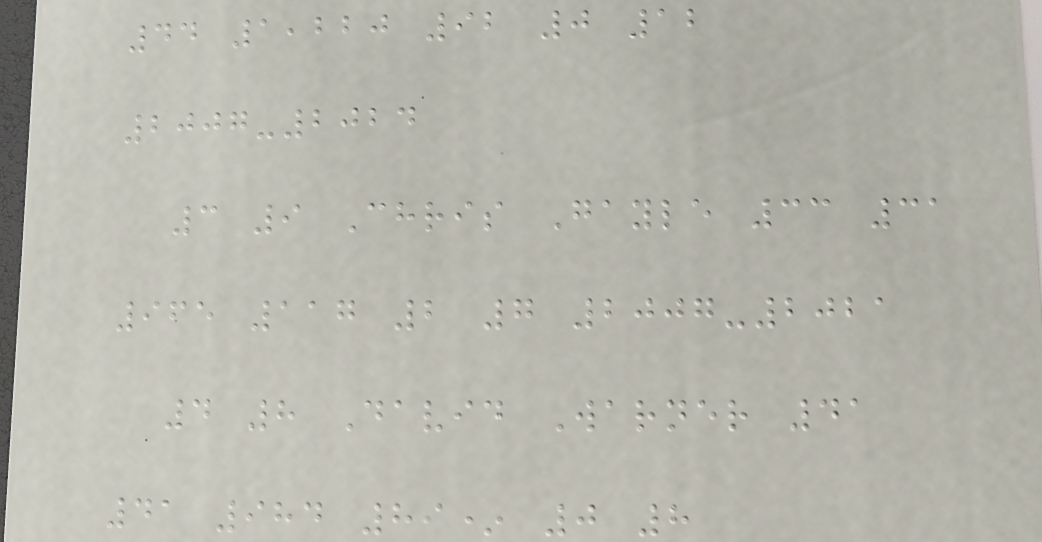44 1,220 92 0 12
2007-2024
3 9 Chris Gayle 33 31
965 117 2 7 2007-2021
4 8 David Warner 41
41 984 89* 0 8
